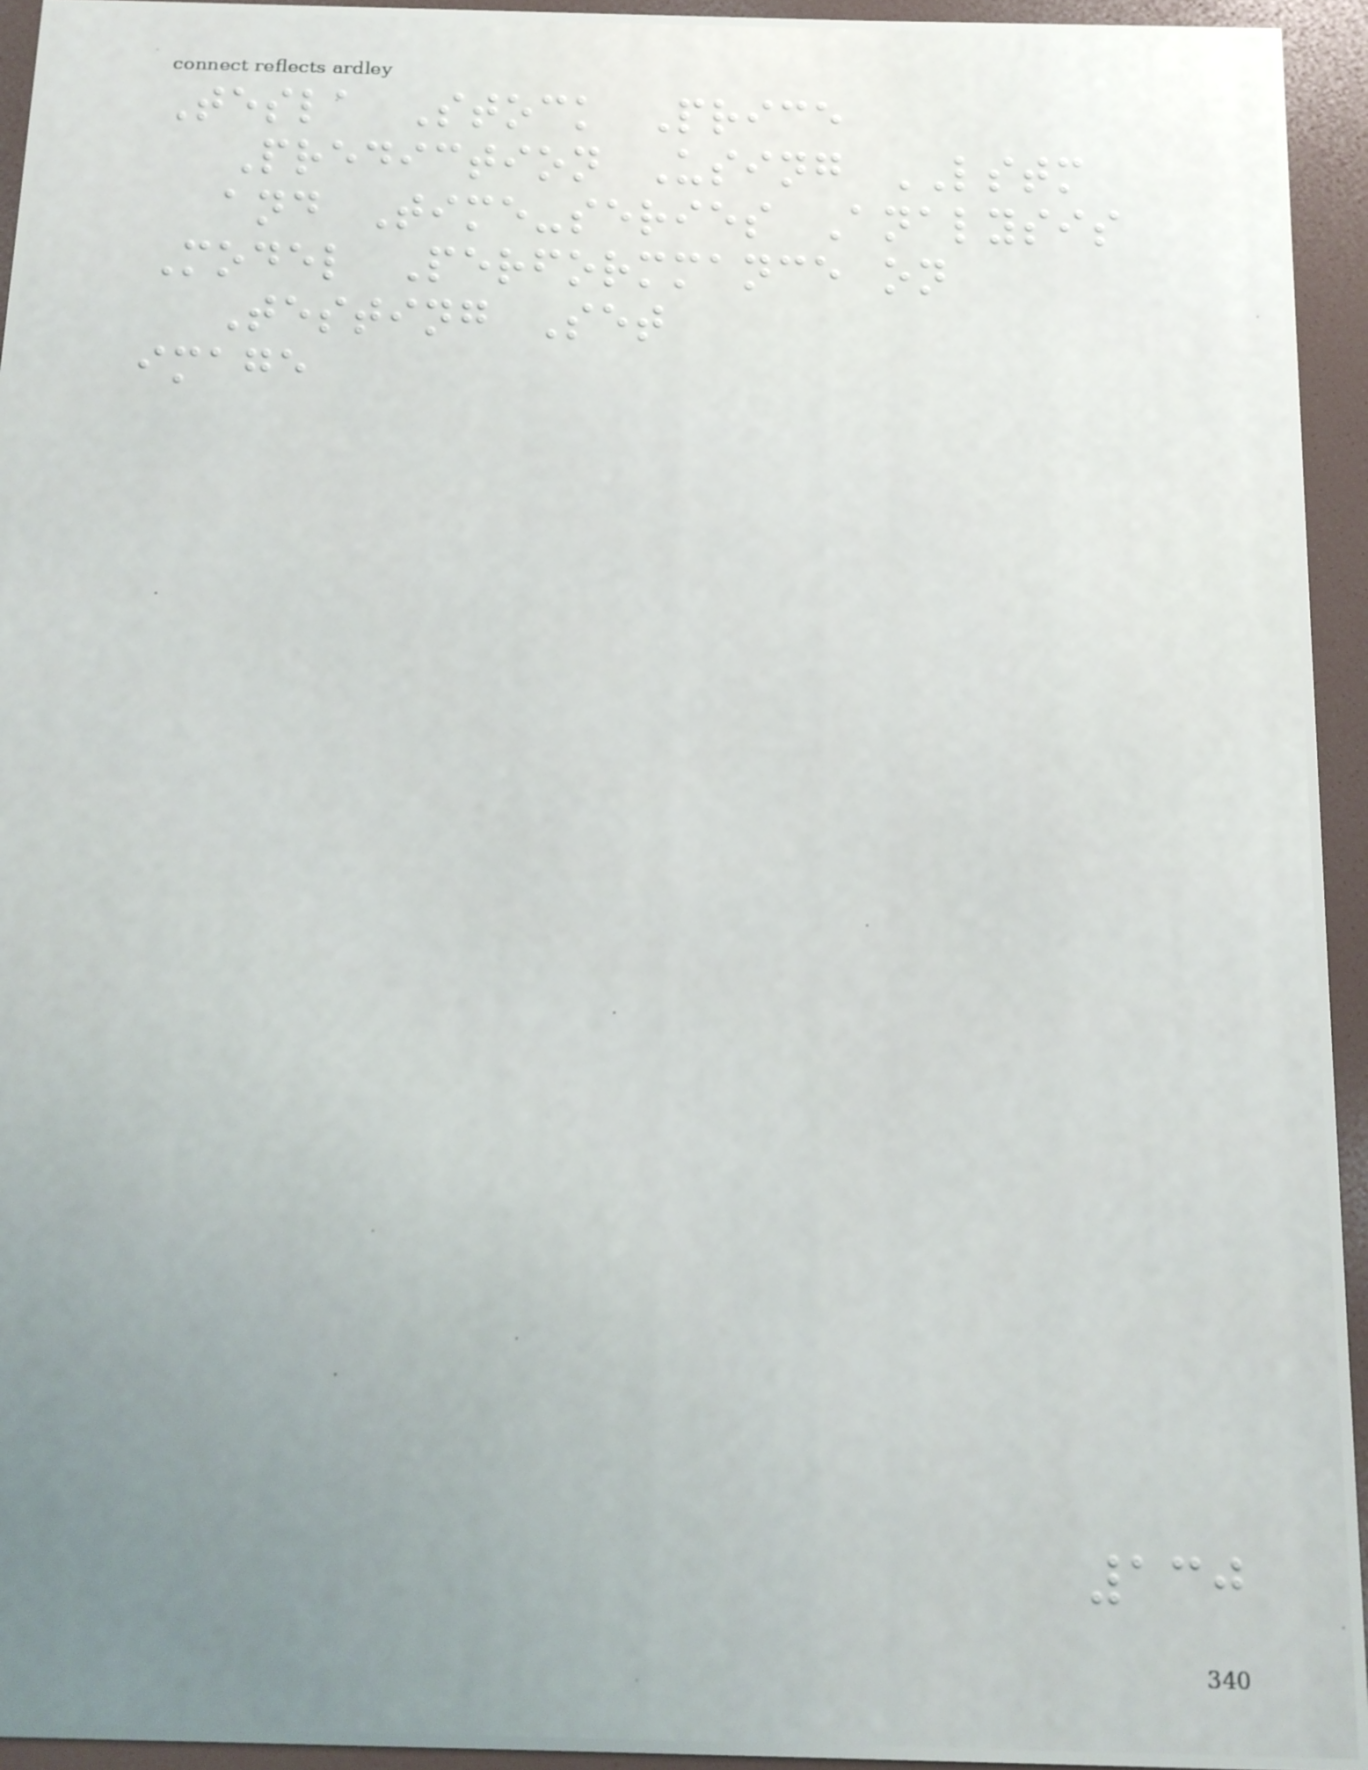Tesla Stock Price
Prediction Using LSTM
and Time-series Analysis
Model Performmance on
Testing Set
image
130
